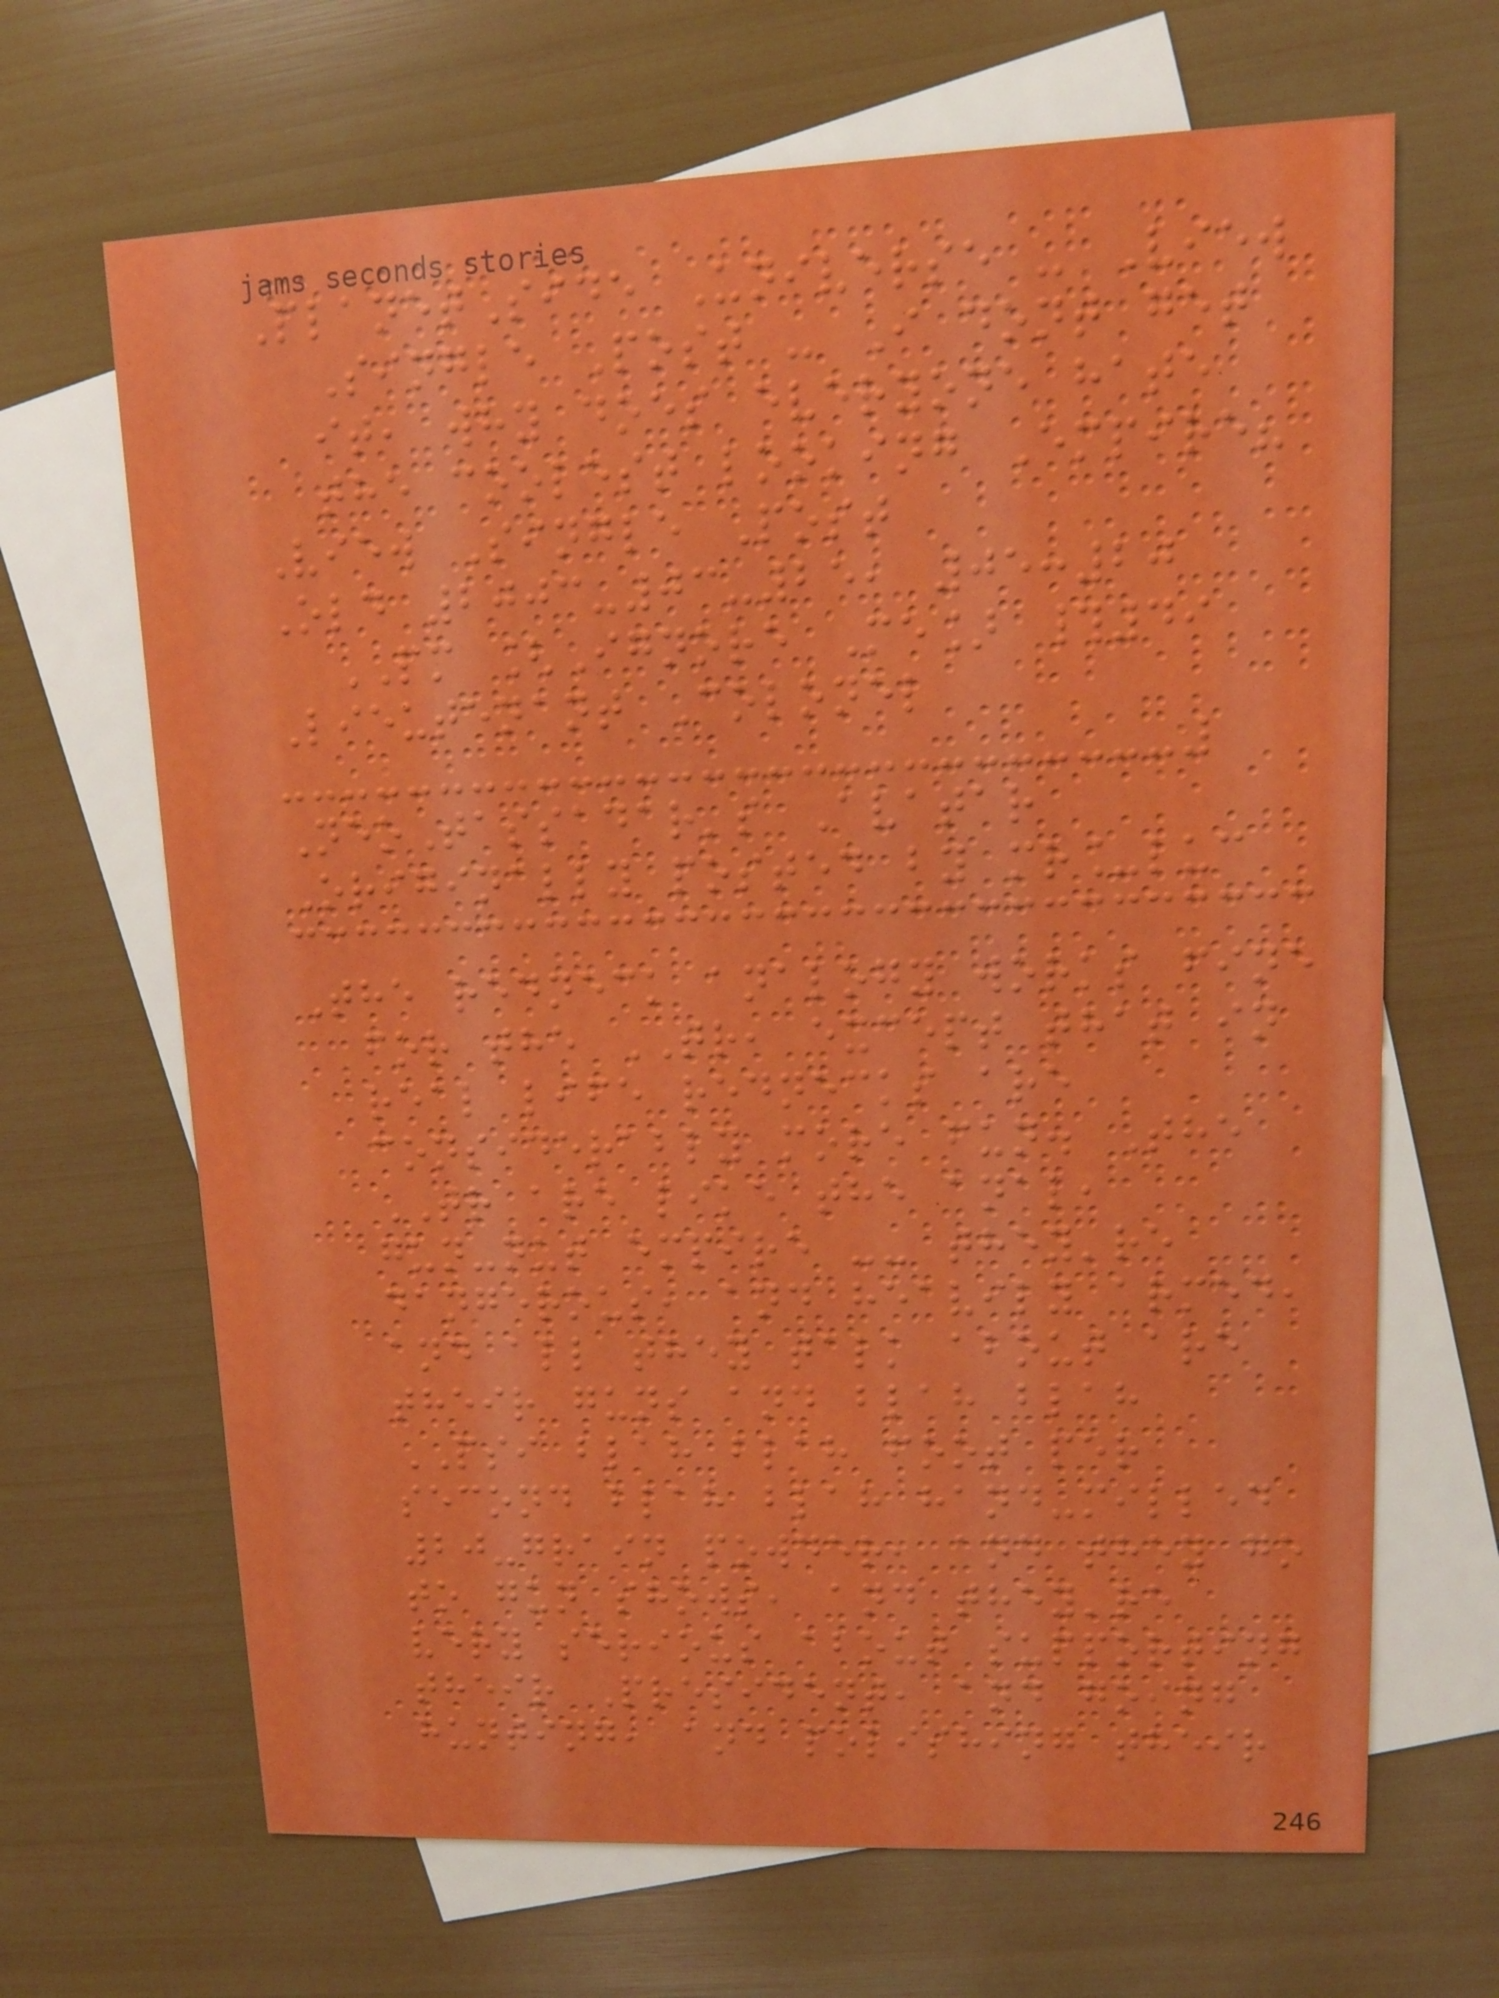PlanetSide Universe - View
Single Post - I dont get
it, why does everyone hate
the coolest looking Empire?
View Single Post
Old 2003-03-25, 05:20
PM [Ignore Me] #49
Lieutenant Colonel
NeoTassadar's Avatar
Originally posted by mr_luc
The redneck analogy works fine
for the TR, except that in
real life rednecks are
considerably more fun. The
TR are like the anal,
gun-nut empire -- they're
dangerous, and heavily armed,
and all they talk about are
their guns and blah blah
PSI blah blah foot per
second blah blah hand-milled
20-grain powder, and they go
to gun shows, and they're
very serious about supporting
their President, and going
hunting, and polishing their
